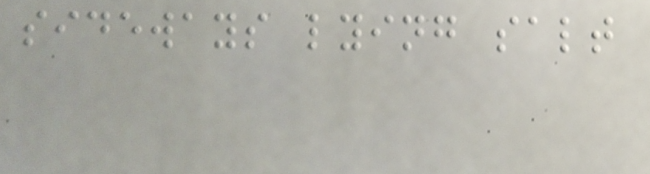sideways lying salt
